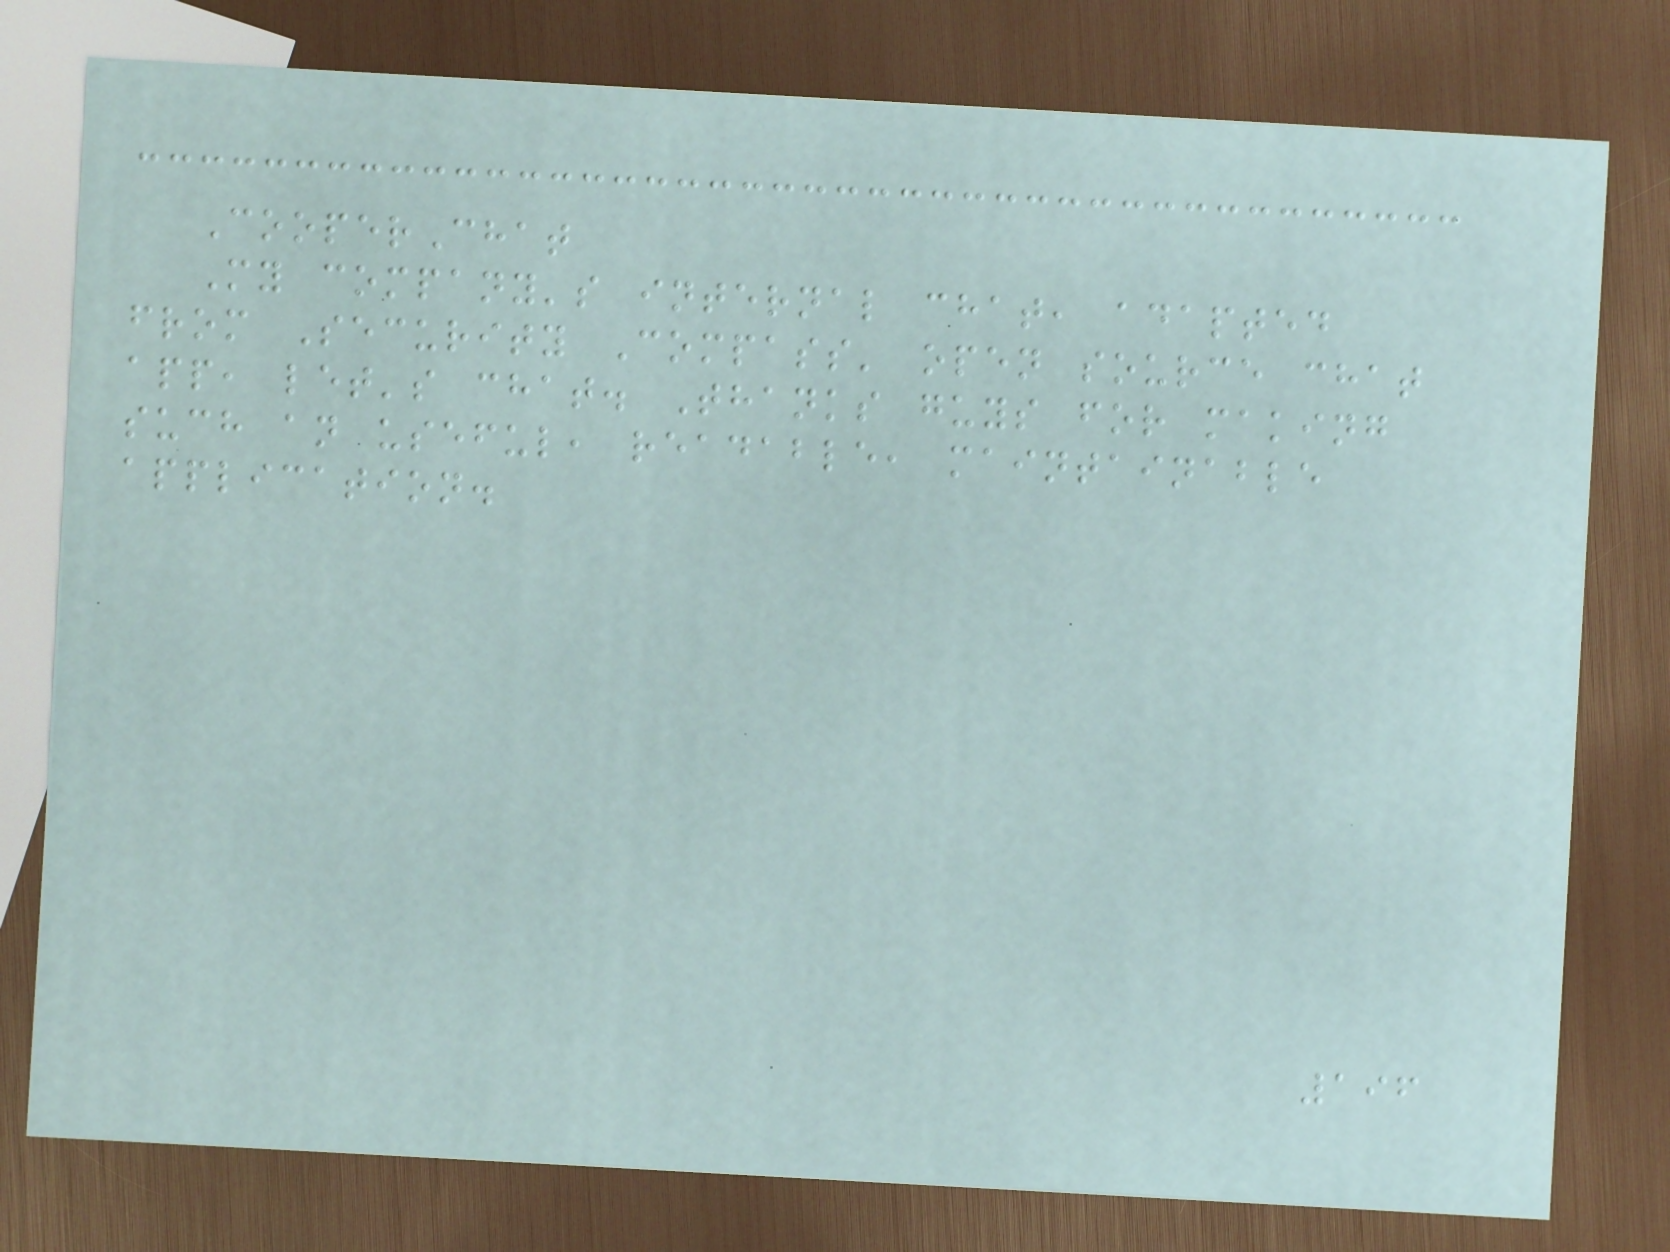CooperChat
My company's internal chat, adapted
from Security Compass' open source chat
app, let's chat. Thanks guys for making
such an useful, readable, maintainable
application.
196
